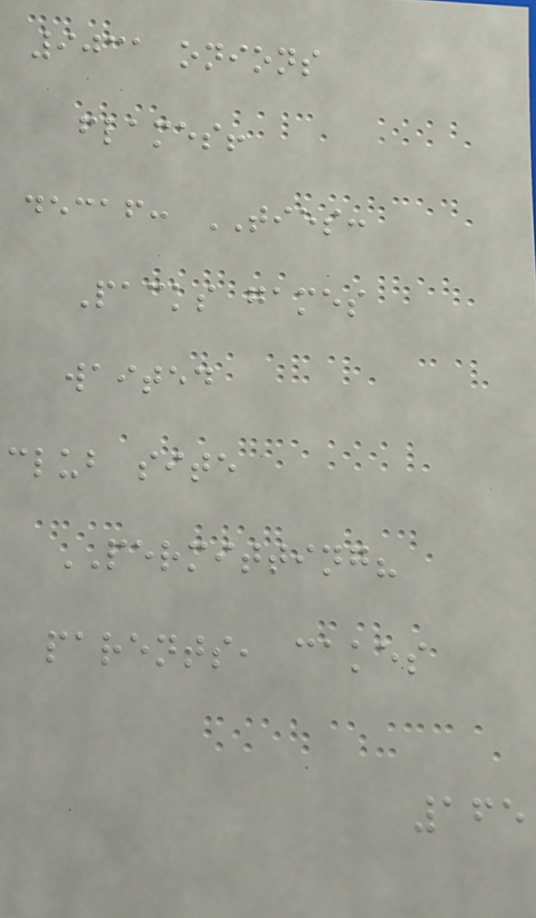9031 onions
flames!
decaf: TIES:
Packs games
waited
club site
PERMITTING?
parents, cakes
165
